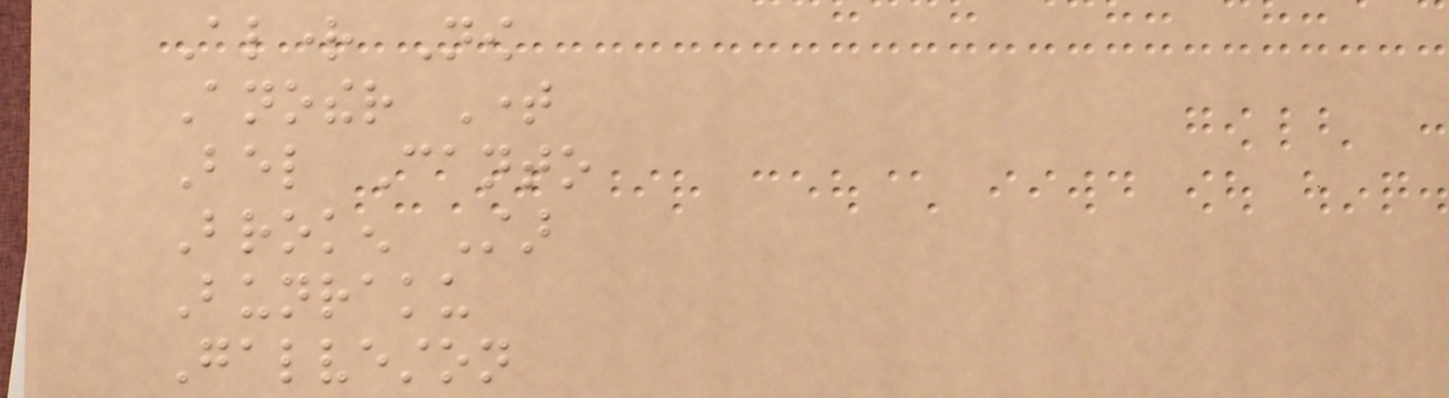Alright Now
Another Time
Bel Canto
Broken Star
Bunraku
Galveston
